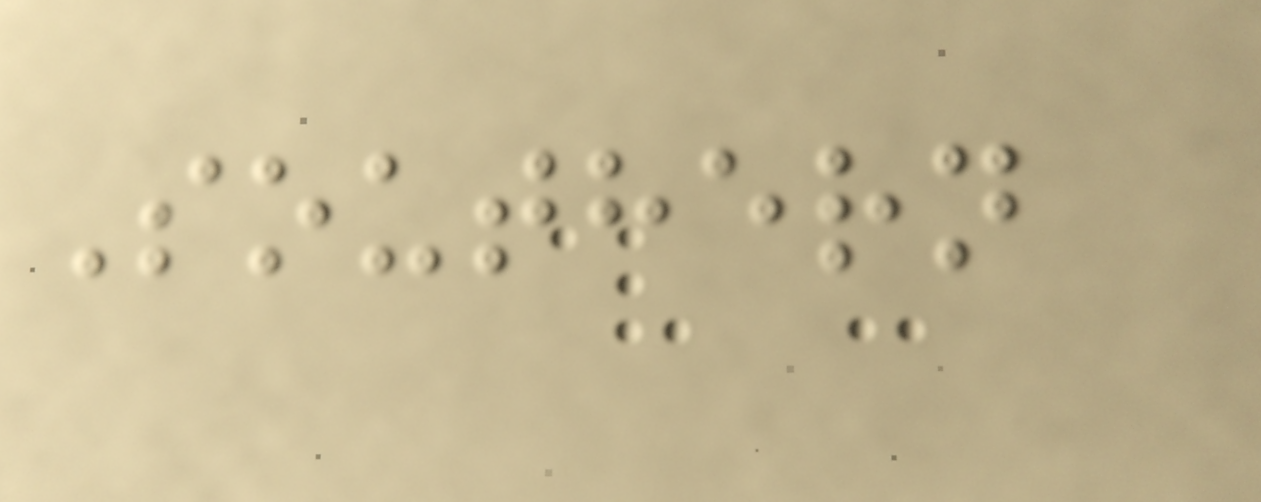Southern
